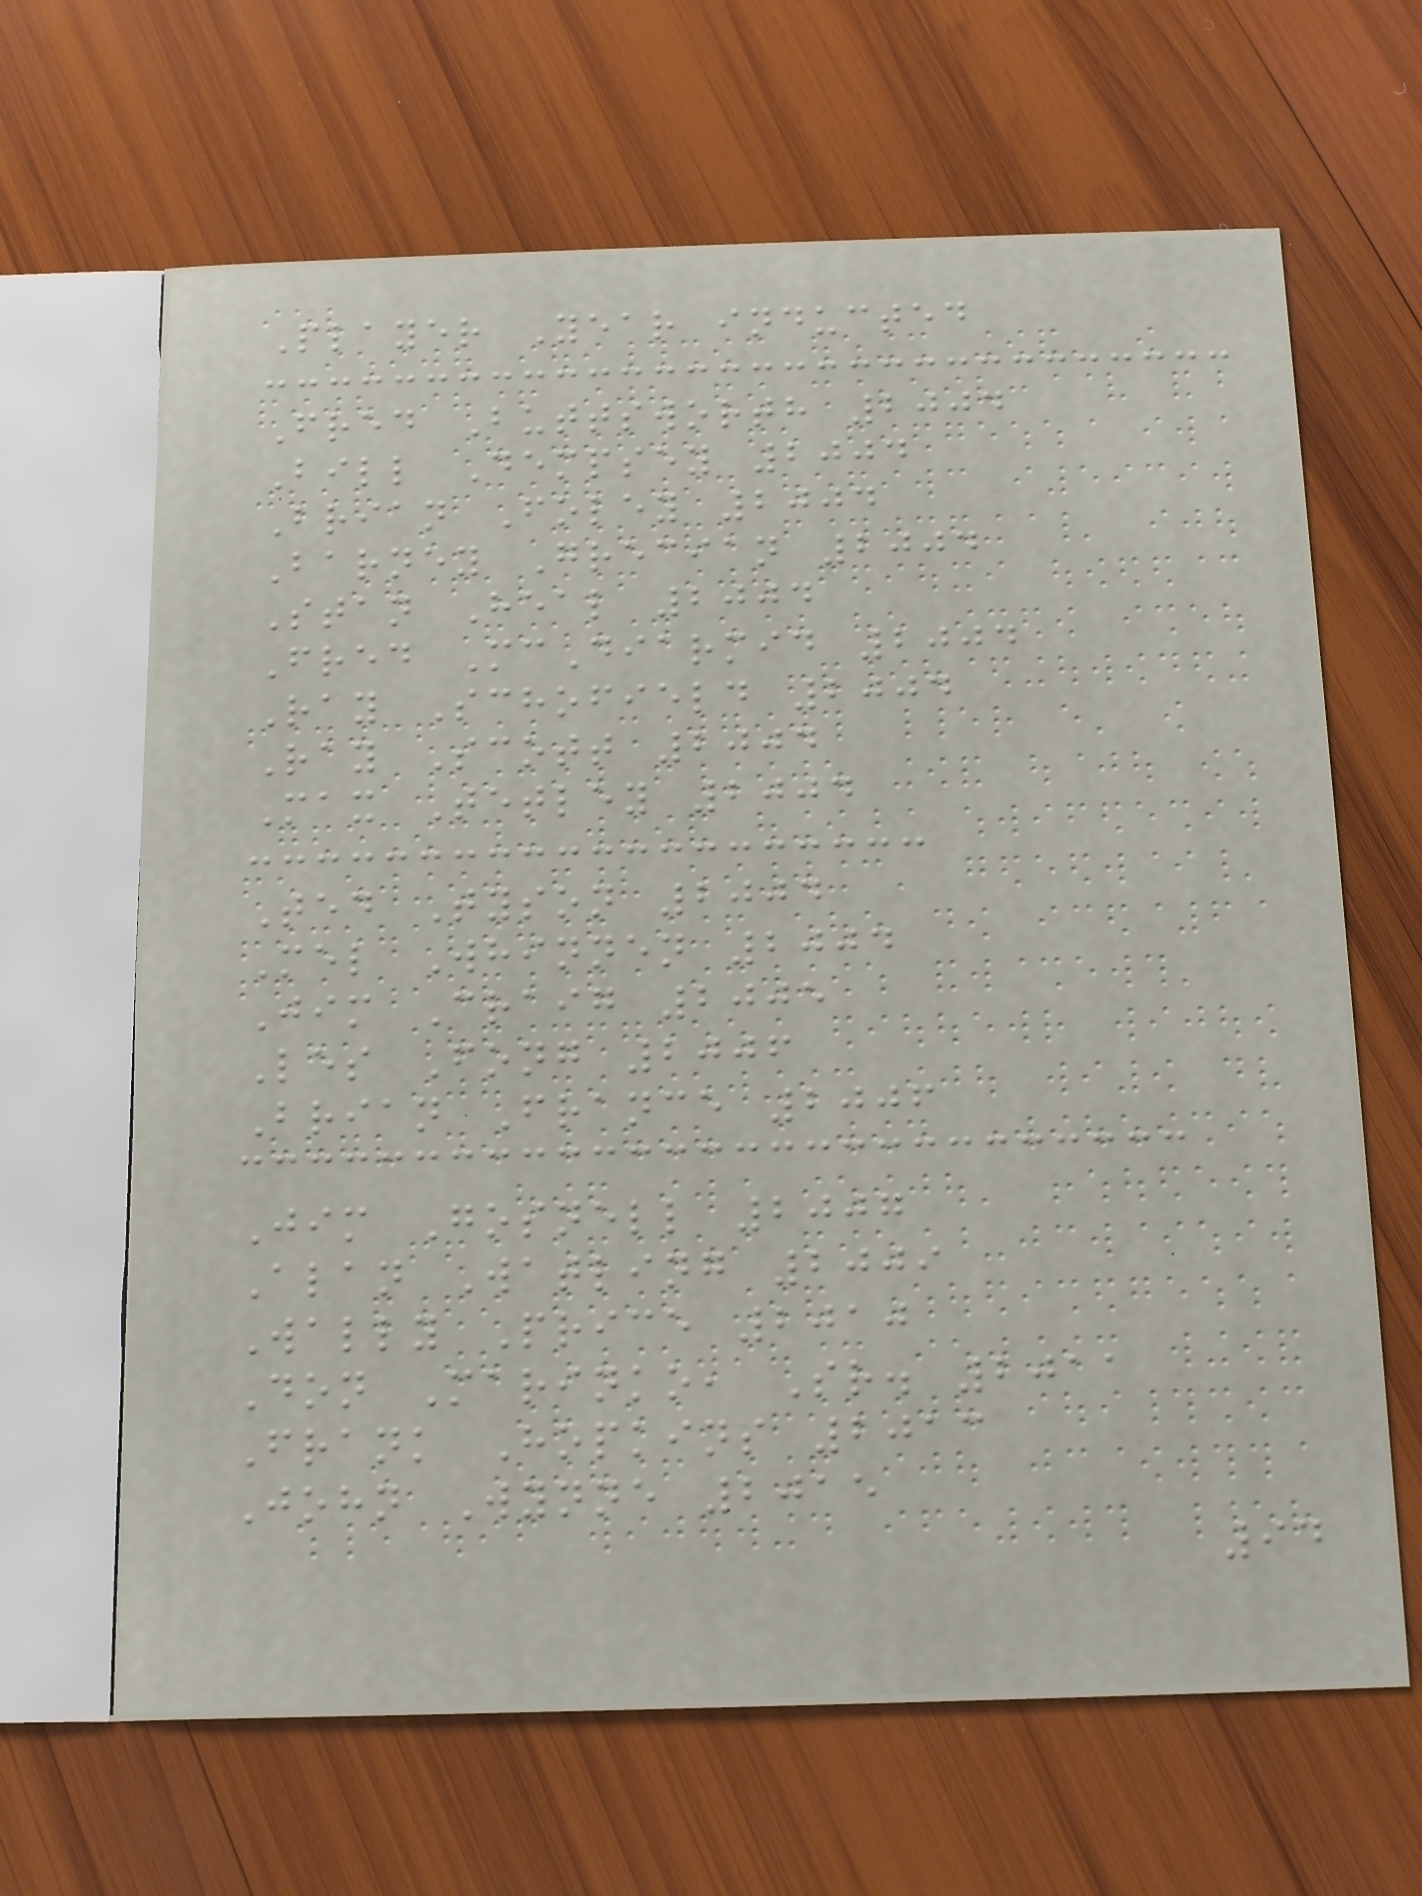Player Year inducted
Fred Buttsworth 2004
Bill Dempsey 2004
Brian Foley 2004
Barney Grecian 2004
Stan Heal 2004
Fred McDiarmid 2004
Ray Schofield 2004
Ray Scott 2004
Max Tetley 2004
Ted Tyson 2004
Mel Whinnen 2004
Jim Craig 2005
Les Fong 2006
Brian France 2006
Jim Gosnell 2007
Alan Watling 2009
Wally Price 2010
Don Marinko, Sr. 2011
Frank Hopkins 2013
John Wynne 2015
94
